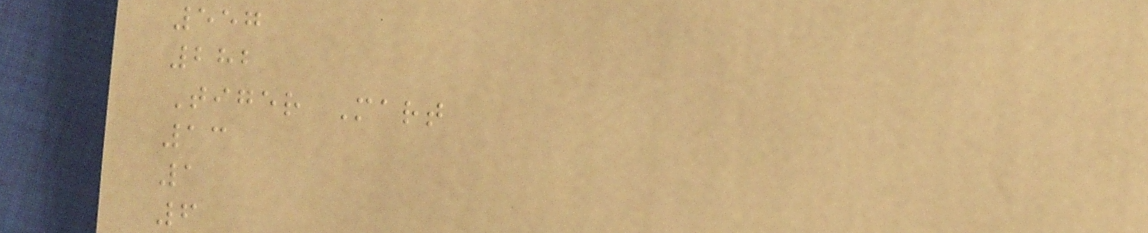557
282
Tiger Mart
13
1
6
